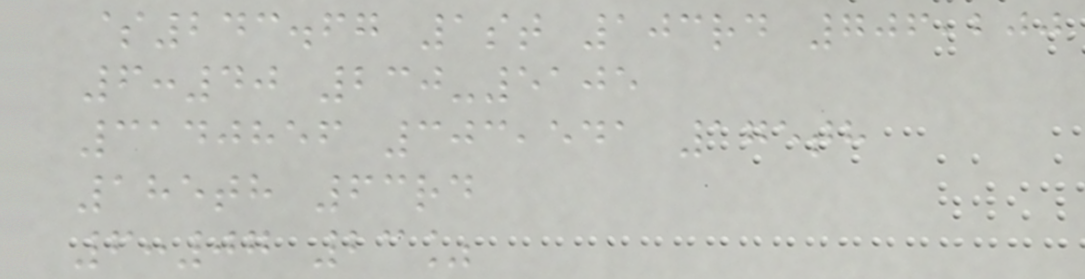$243.67 1st 103rd 706,200
6:40 230-5105
3140856 303,541 175th
185th 63rd
6:07 23%
